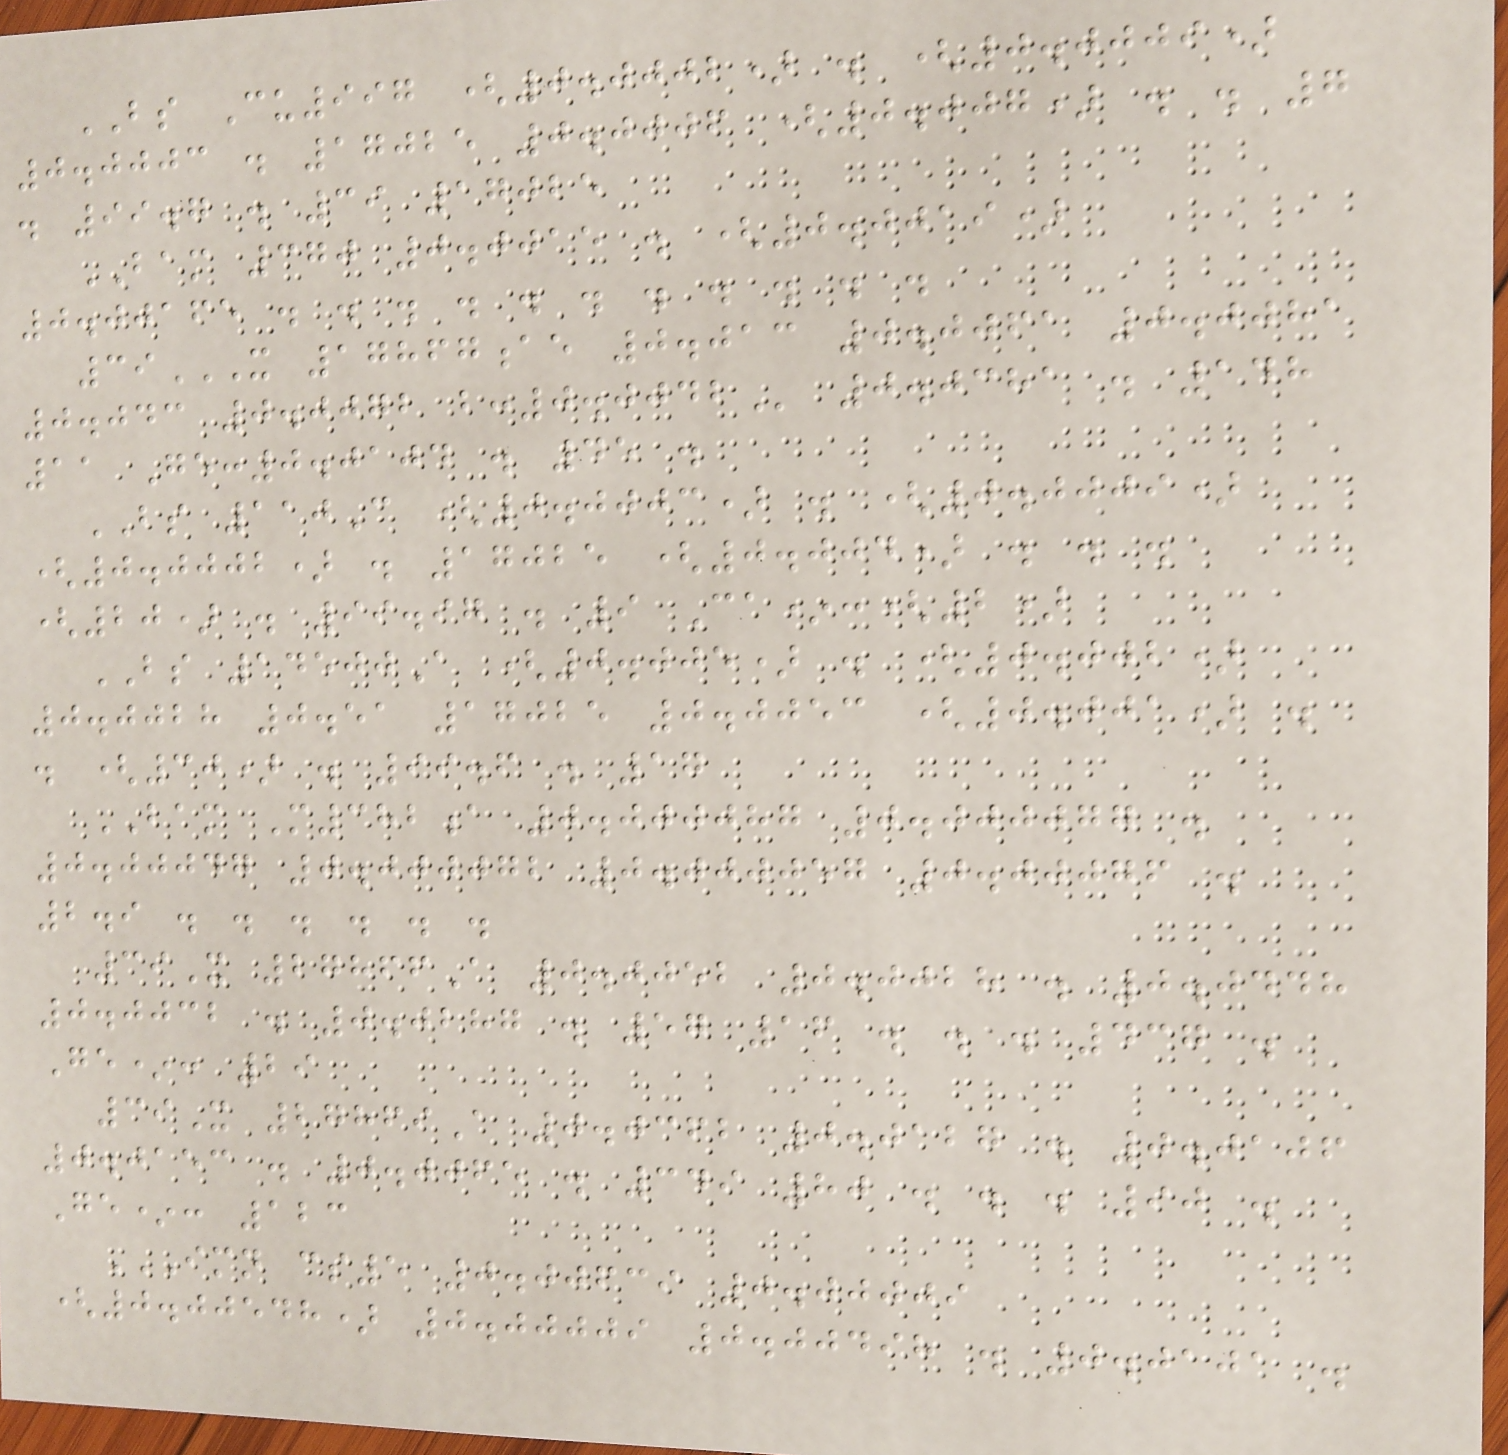BS Cu997 (0.0002) . (0.0009)
0.0003 . 17025 0.0006 (0.007) . . 7
. 99.7 . 39 17025
BAM 370 0.0015 . (0.0019)
0.00165 . . . . . . . . . . .
39X 17867AE 0.013 0.0061 0.0081
0.043 0.0072 B:0.0042 0.0381 . 148
11 Ge:0.0104 . 45 .
BS 110C (0.0003) . (0.0009)
(0.0002) . 17025 (0.004) . . .
(20) . 99.97 . 9 Ca*:(2)
BS 14500A (0.005) . (0.002)
0.0028 0.51 17025 0.0053 (0.001) .
. (30) . 99.6 . 17
BAM M382a 0.000087 0.000077 .
0.00047 0.000072 0.000057 0.00076 .
2.9 . . . . . .
39X 27866A 0.0052 0.0028 . 0.0448
0.0032 . 0.0287 . 57 16 . . . 437 .
Ge*: 29
39X 27869A 0.0362 0.0127 . 0.0106
0.0153 . 0.0065 . 349 80 . . . 90 .
Ge*: 123
IMN CS5 0.00639 0.00009
(0.00548) 0.00009 0.00498 . 0.0101 .
